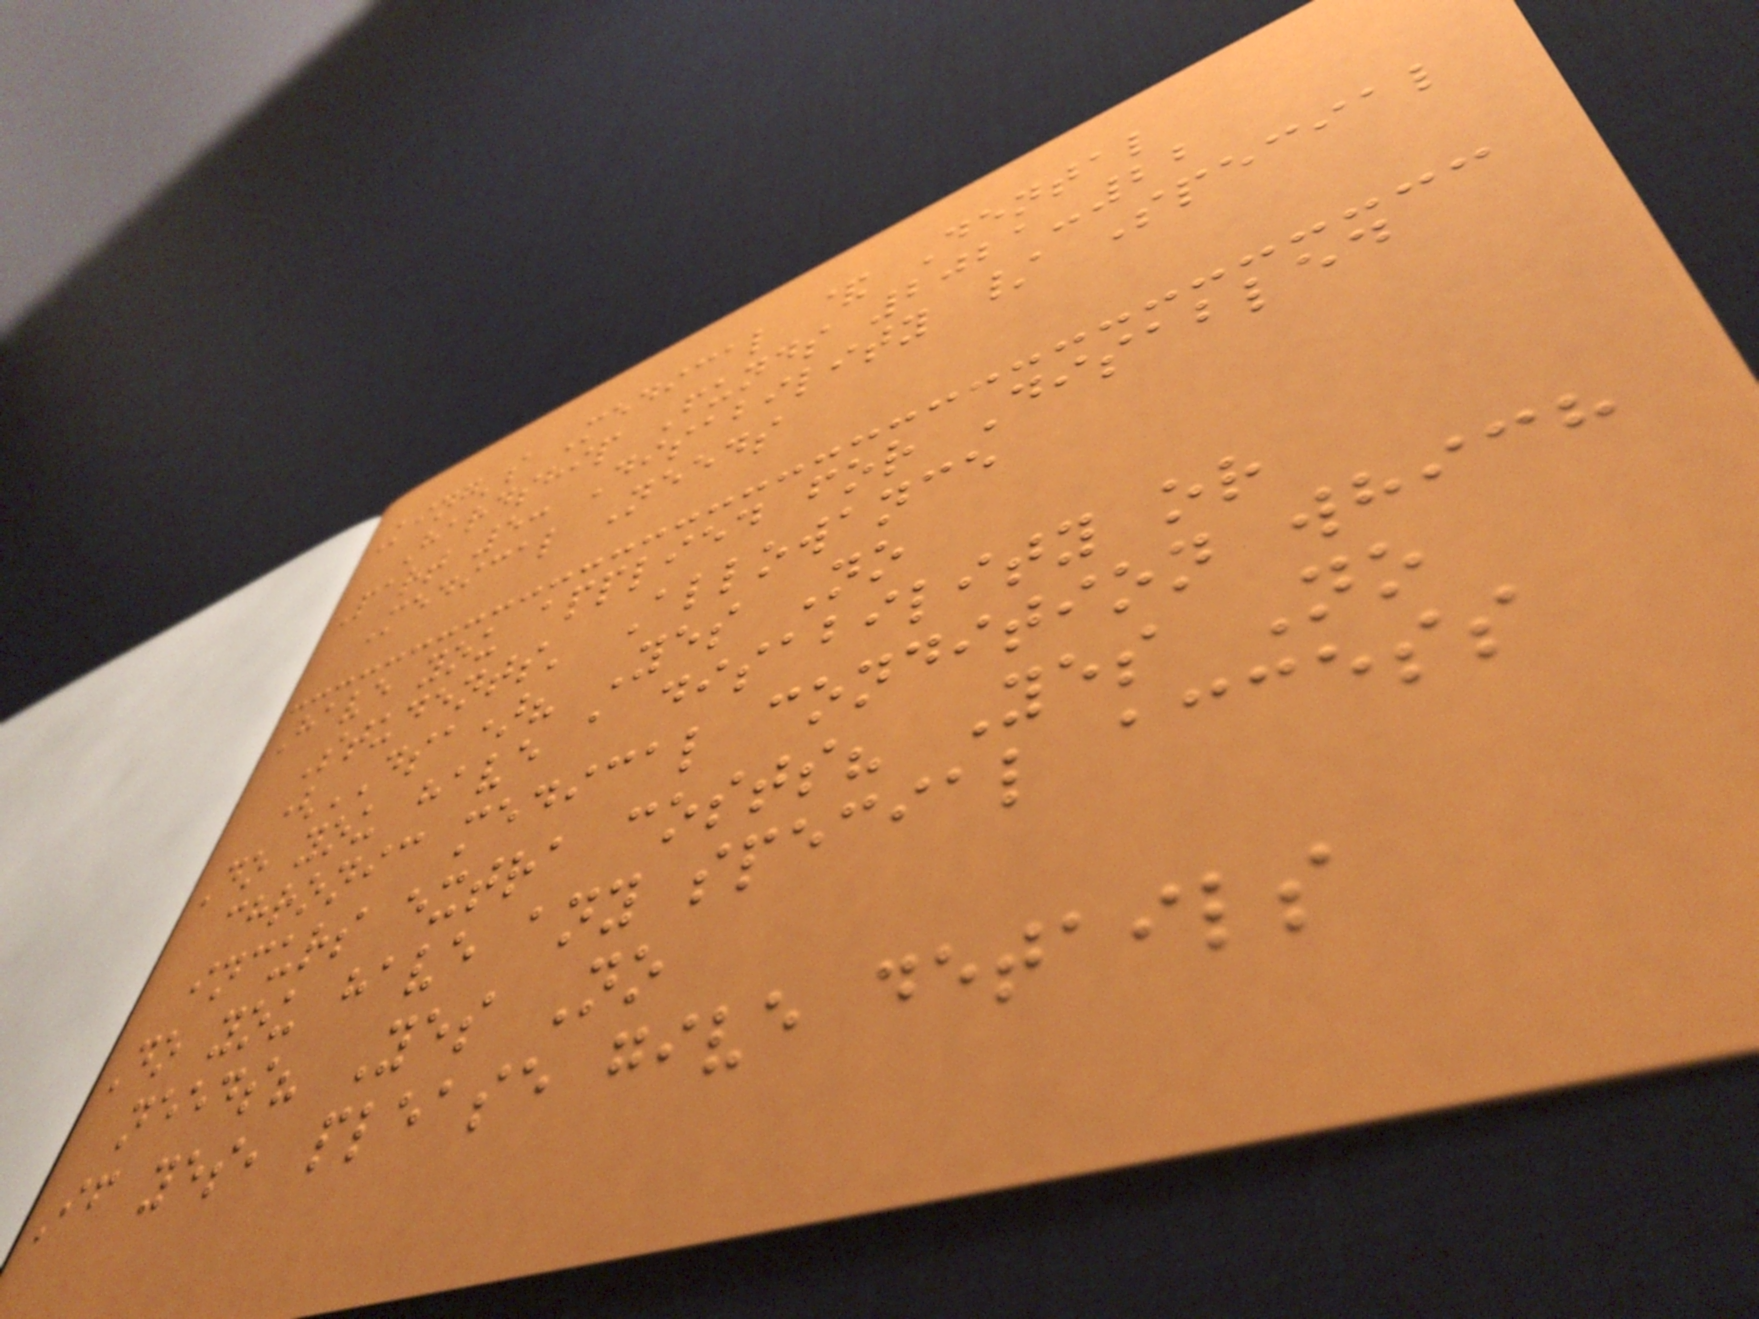King's Medical & Dental
Hardship Funds 2021-22
Part 5: Disability / Special
Medical Needs
Have you applied for Disabled
Students' Allowance
(DSA)? Yes No
Do you have a disability or
chronic medical condition which
incurs extra costs? Yes No
Do you have any special access
needs? Yes No
If yes, please give details
